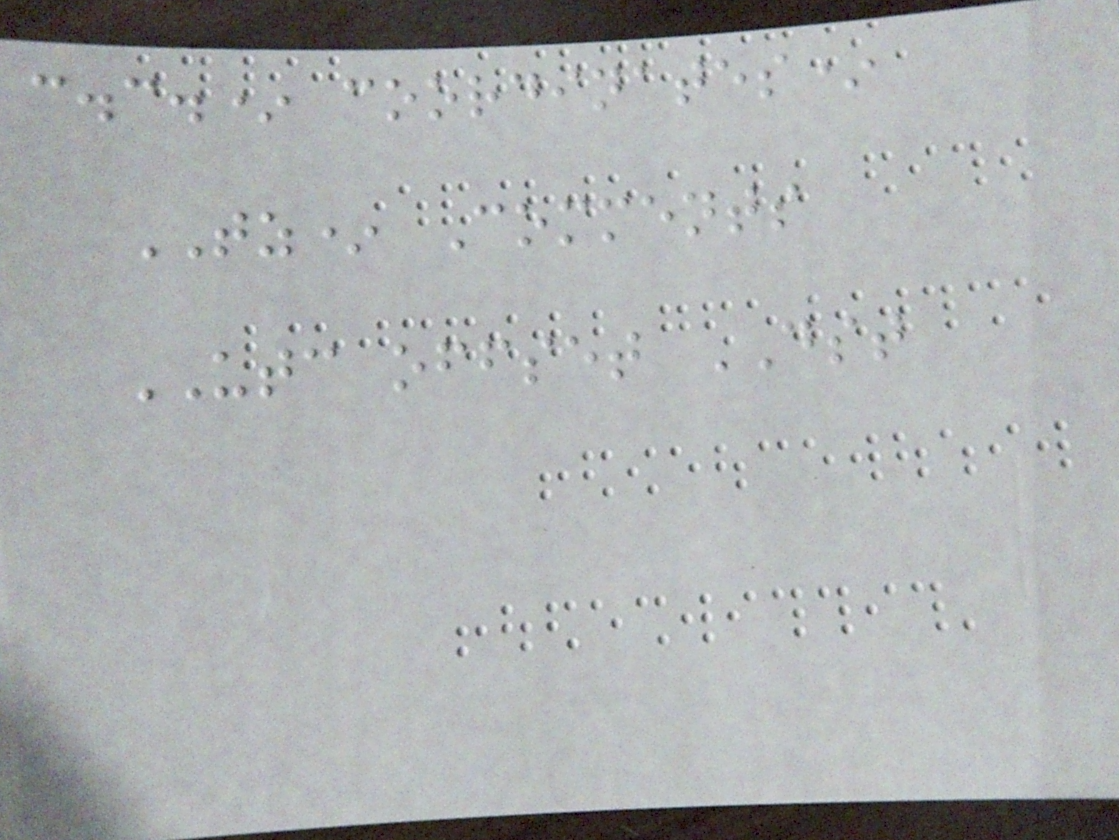c.c.* coordinates*
TZ* Comments
UTC offset DST
